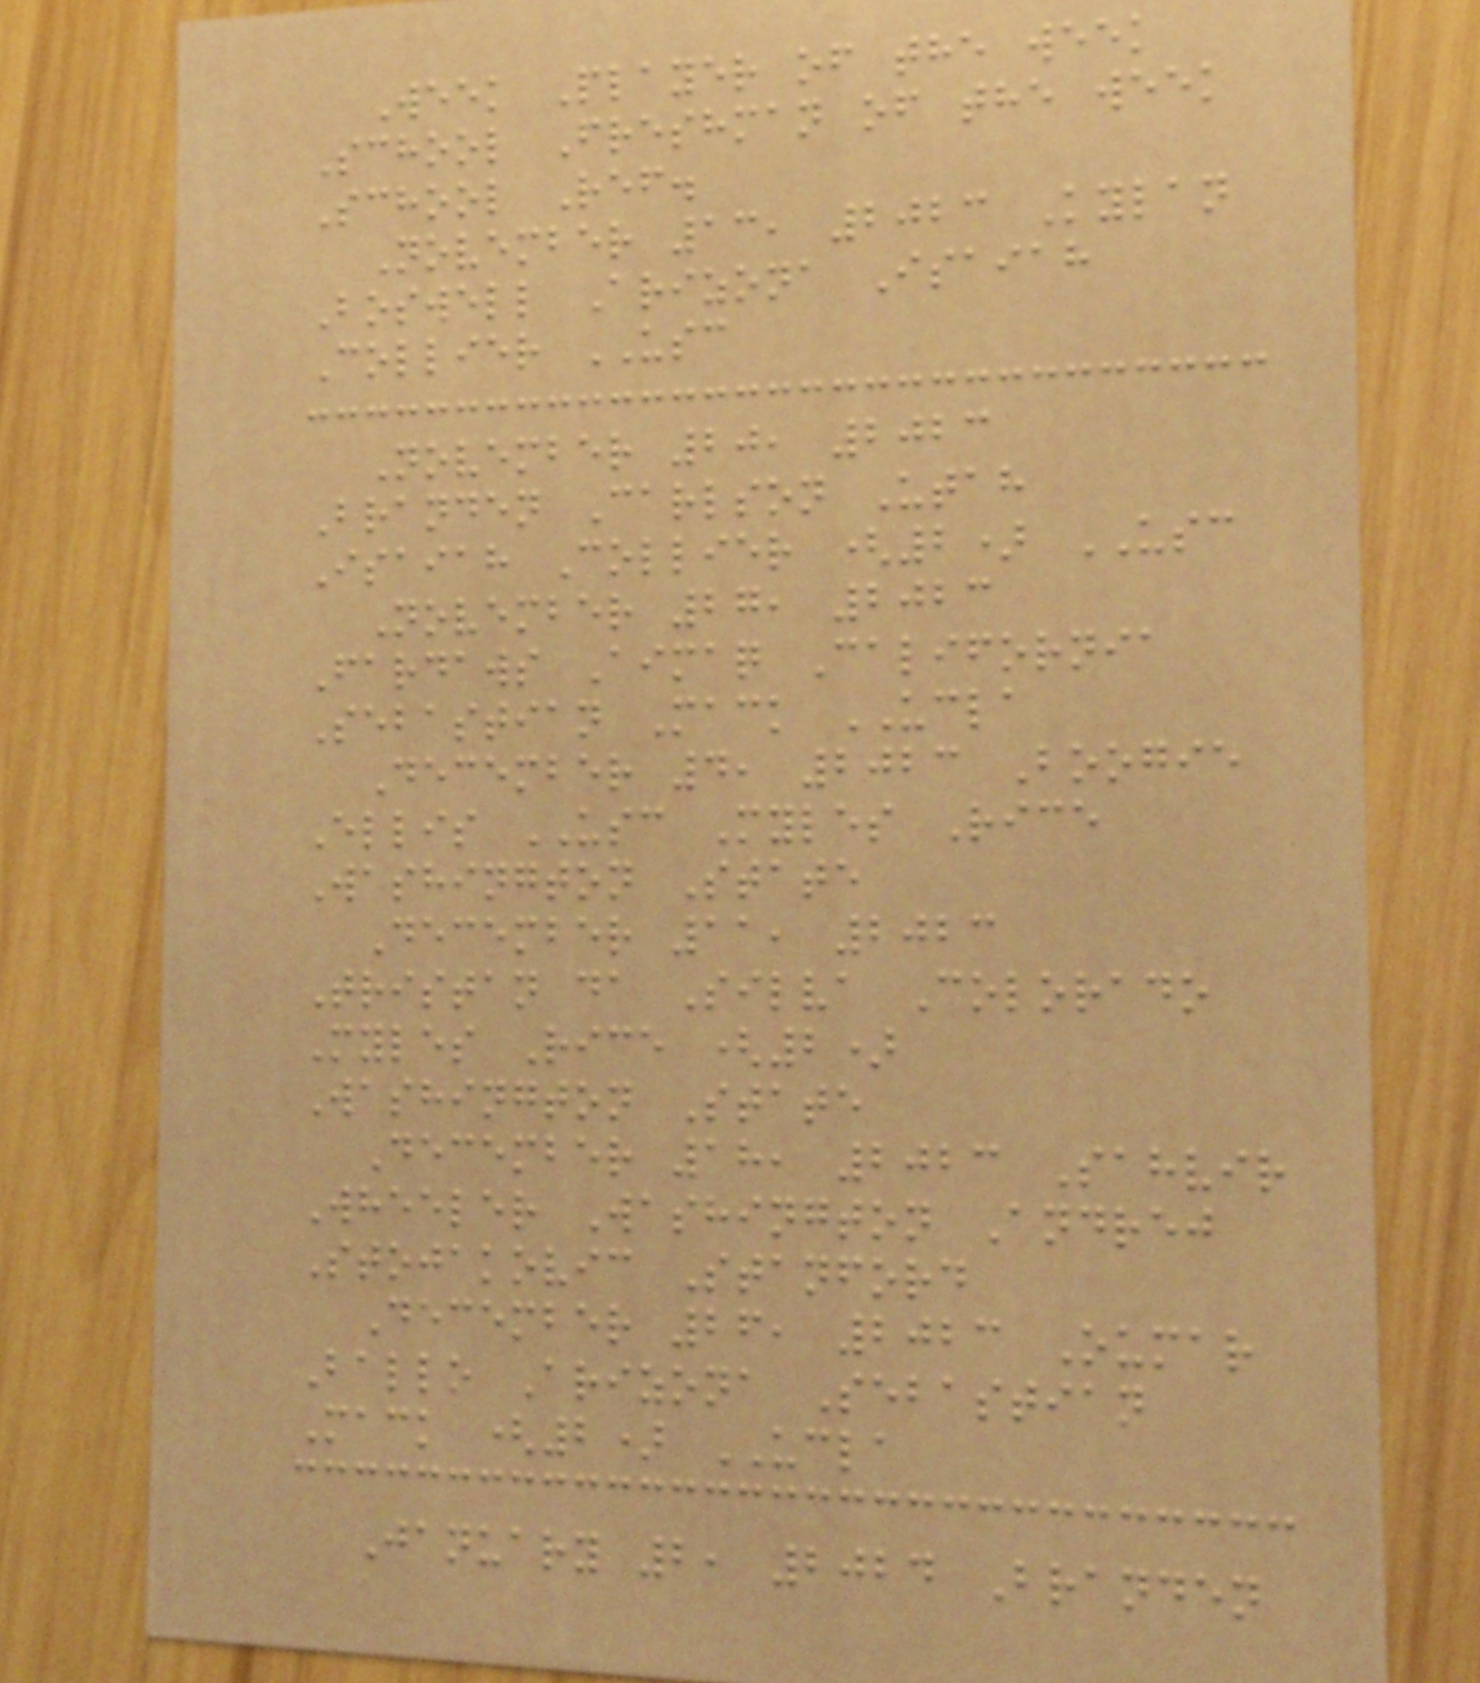Week Player of the week
School Freshman of the week
School Ref.
November 13, 2023 Kylan
Boswell Arizona Isaiah
Collier USC
November 20, 2023
Branden Carlson Utah
Isaiah Collier (2) USC
November 27, 2023
Fardaws Aimaq California
Sebastian Mack UCLA
December 4, 2023 Boogie
Ellis USC Myles Rice
Washington State
December 11, 2023
Tristan da Silva Colorado
Myles Rice (2)
Washington State
December 18, 2023 Sahvir
Wheeler Washington Andrej
Stojakovic Stanford
December 26, 2023 Oumar
Ballo Arizona Sebastian
Mack (2) UCLA
January 2, 2024 Branden
